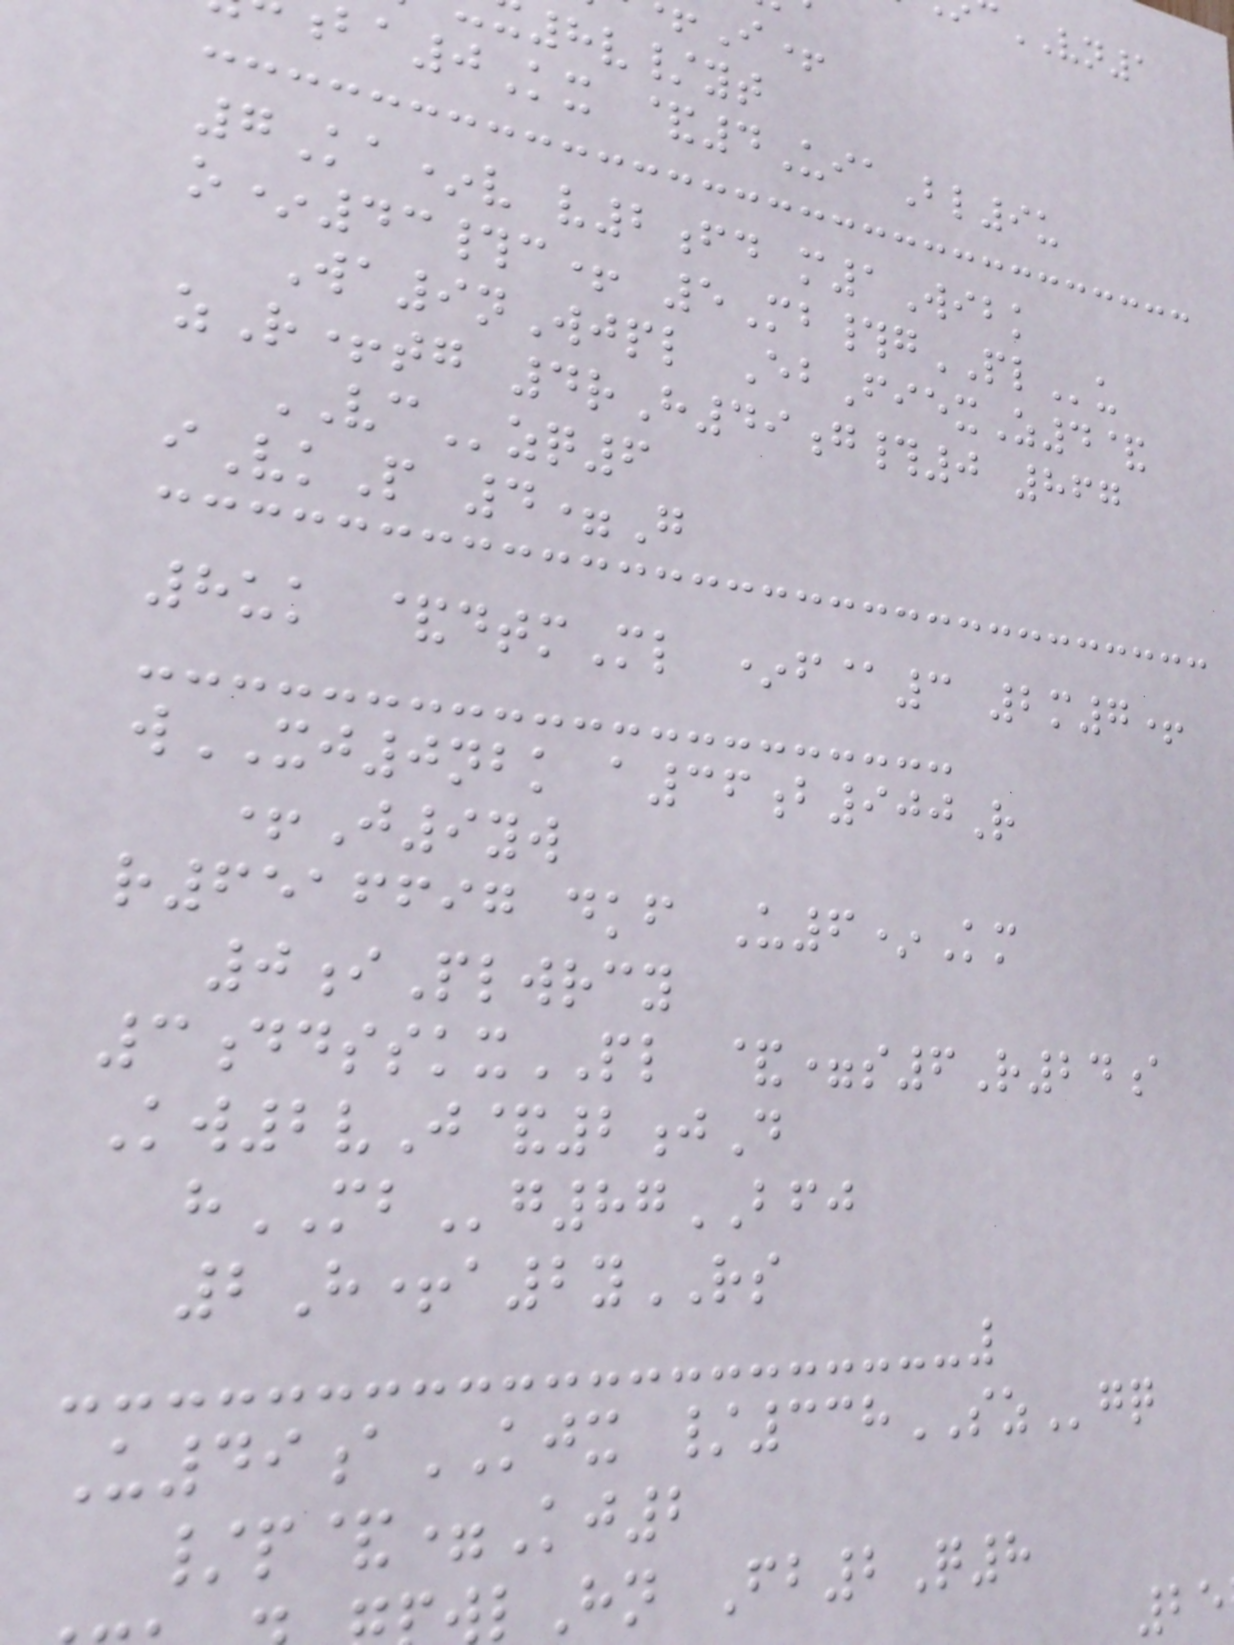8v/yt
ba0Kx &4UiaBl9u
7Ka*v v2fd m1Wibk
o*43#c+ 5Mb#gPLu
Wa9nWjpl EbFiexZ4&
zR+tg 4rH49g#0 867
VCzq6
iVkP 4=G
8uk &dtmMl *f@3 2m7+
wXJ0nbk a36b900R
+J9yw
r6516697 dkf U6*Km
0iPlwrcy
3ddsskxPL &=s6R24a
Kw2vJ&2jD
hMBg87BFJ
2H+a2yRS
U49aKJX /338SZgq
/p&=Kj2
lHn Fb2Q8
